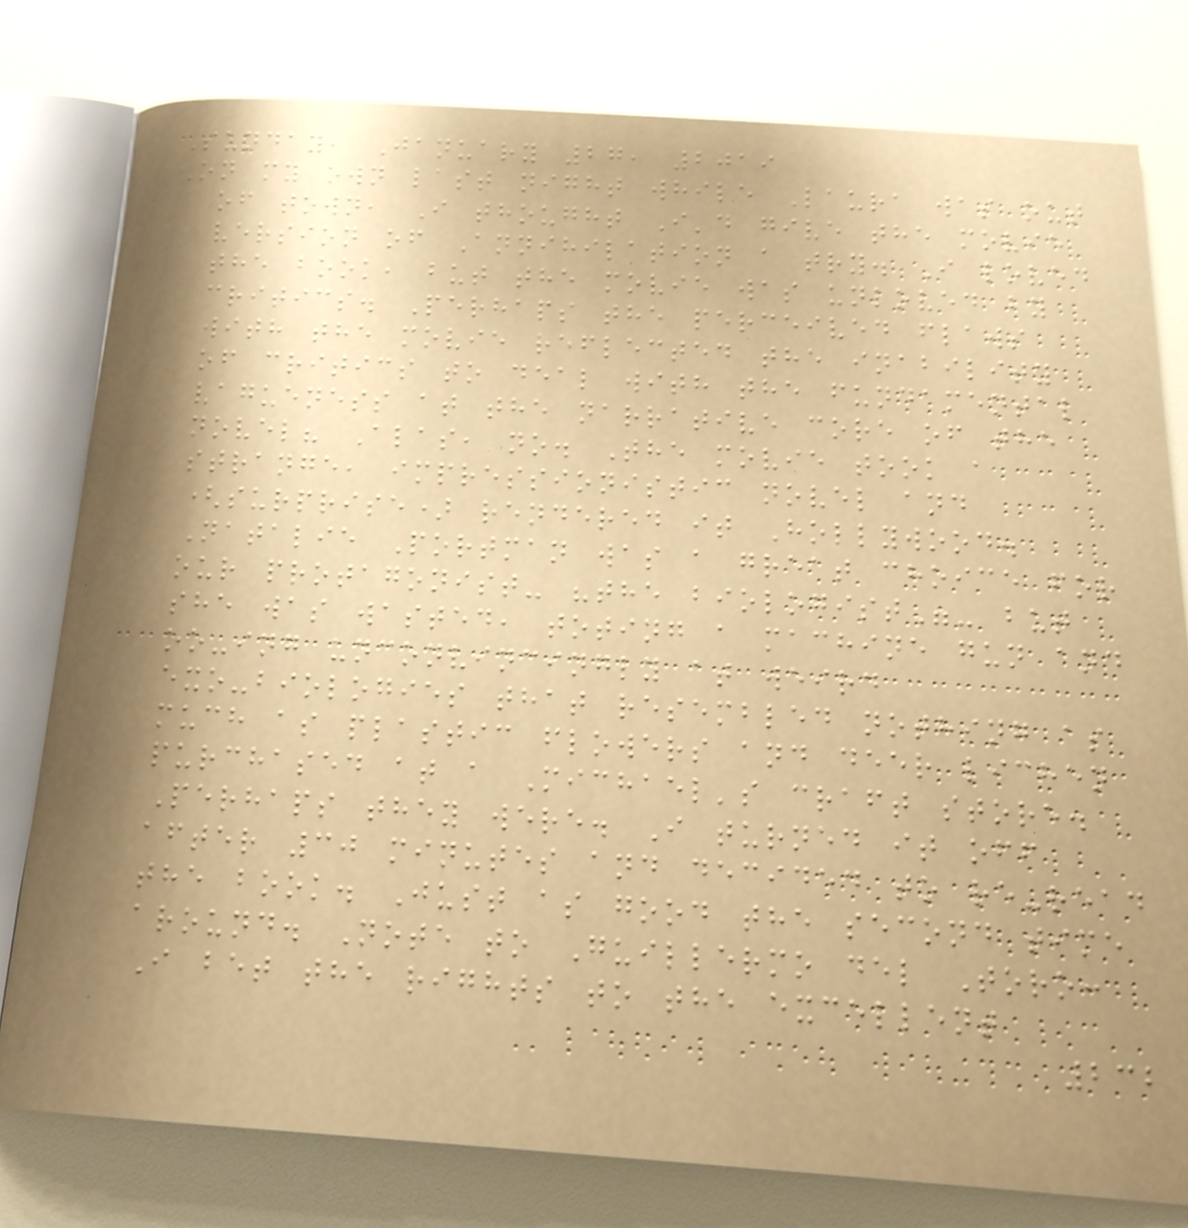Sunday, January 27, 2019
On my own last night while Laura was out
of town, I thought I'd give the movie
version of Annihilation a try. I loved
the book, but the movie was unloved by
critics. Perhaps the perceived flaws
with the movie reflected the inability
of critics to deal with the fundamental
vagueness at the narrative core of the
novel? Alas, no. The movie took a
strange, impressionistic novel and
(surprise) rendered it Hollywood.
Natalie Portman was a great choice for
our protagonist- "the biologist"- but
she was wasted, toting a machine gun and
oo-ing unconvincingly at weird
exo-biologies that resembled nothing as
much as plastic flowers and deer lichen
purchased at a Michael's craft store.
Perhaps they were. I turned it off
after 30 minutes and decided to re-read
the book. Just as good the second time
around. Note to Guillermo del Toro:
I bet the rights to the excellent
232
